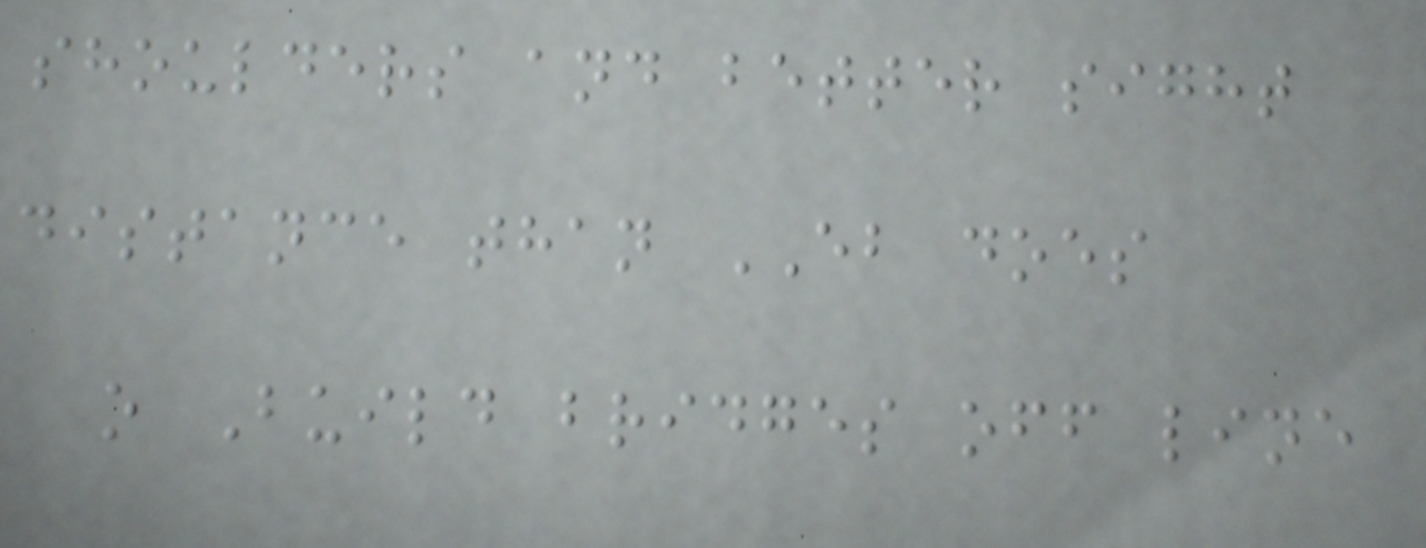shoulders and better sight
distance than EB does
o Build bridges off line
